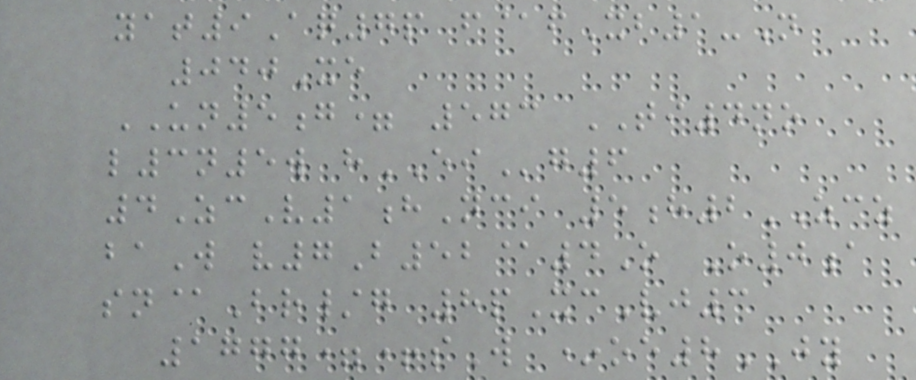yat9Aq7p f@fXb1-N
040Xe
UN5g= 573 TI4no
l3n5w hEIg6
4ZcV1hNci 5h2ZCZ
baW v7B52@4O O0a
sn@Br/g 8pXcVj3
1777=+sW *oe8JY
